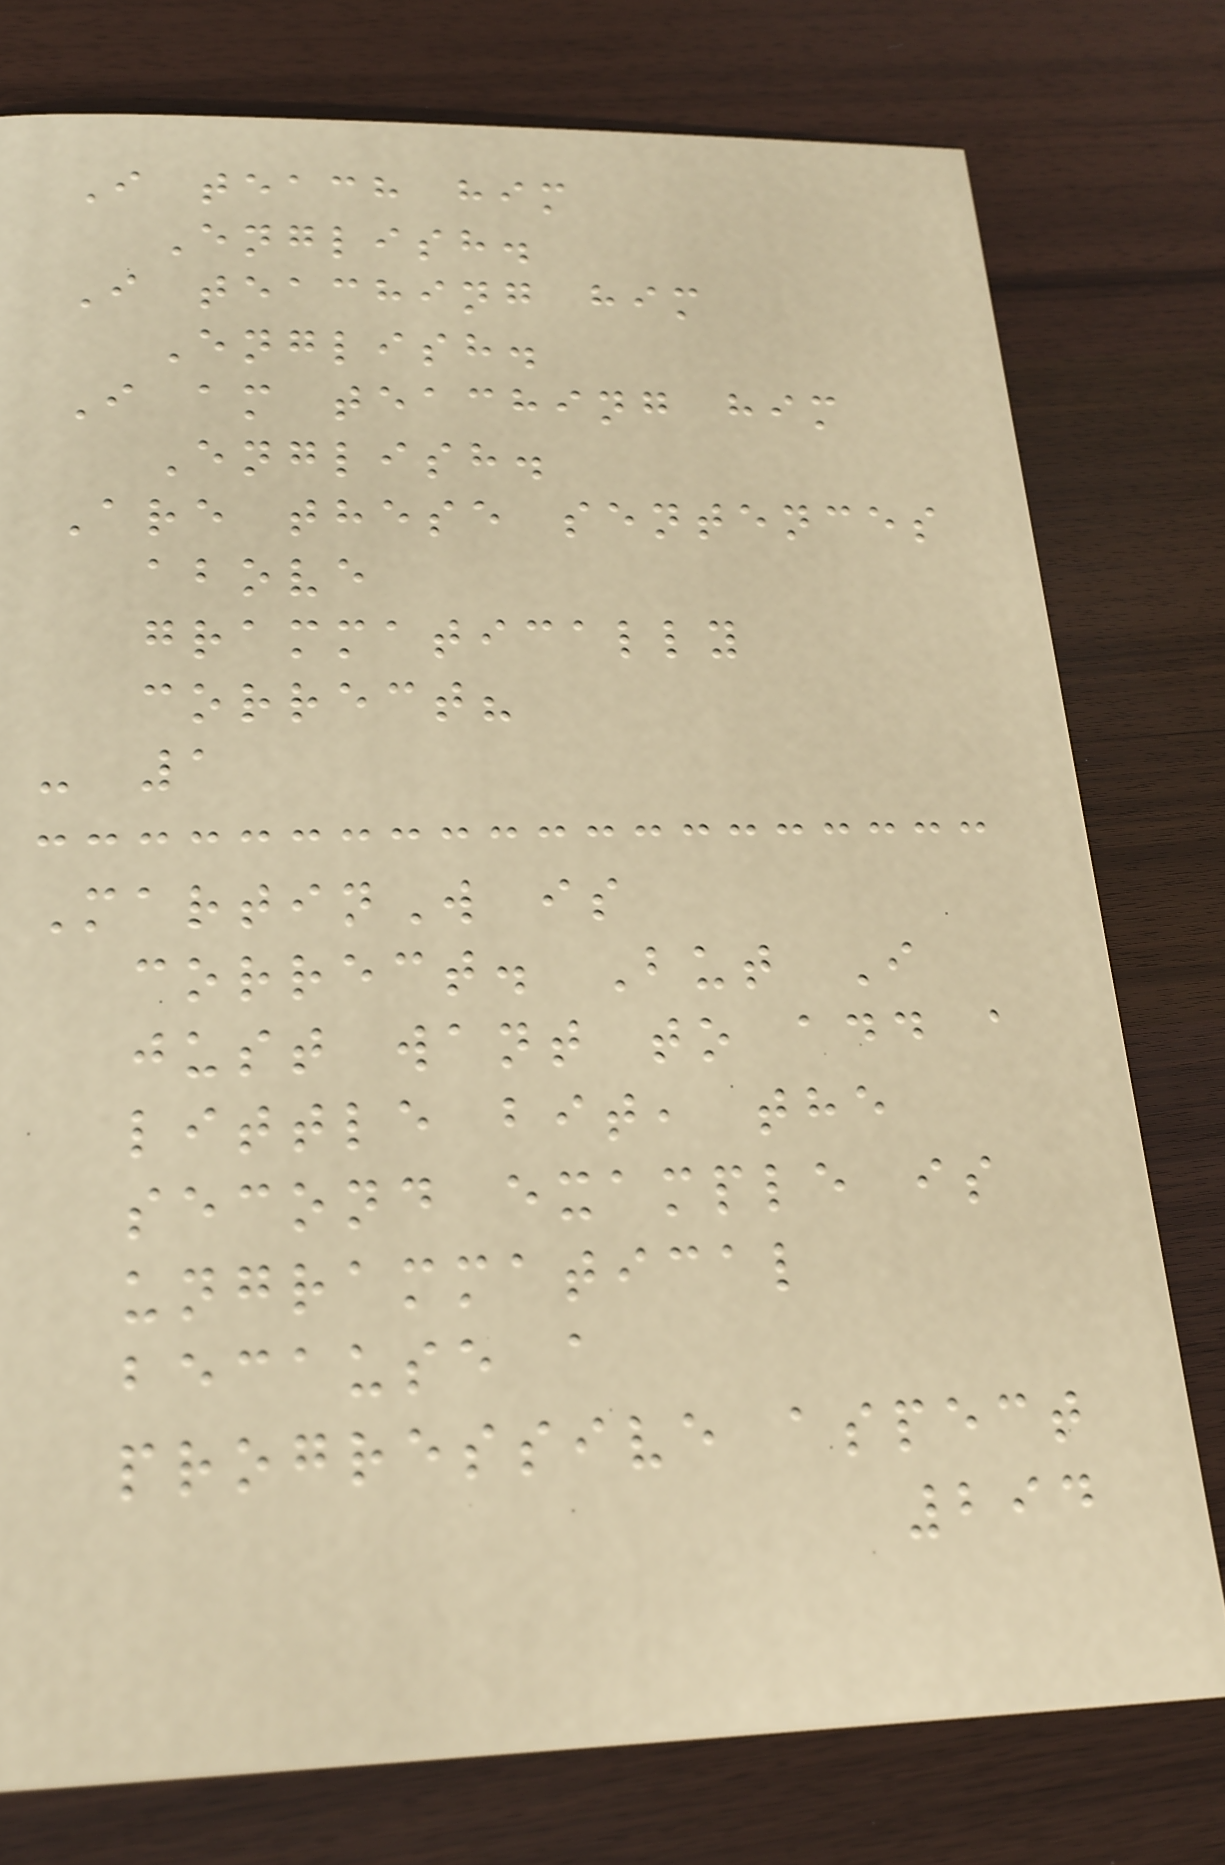I teach him
English.
I teaching him
English.
I am teaching him
English.
Are these sentences
above
grammatically
correct?
- 1
MartinW is
correct. But I
just want to add a
little bit, the
second example is
ungrammatical
because a
progressive aspect
294
